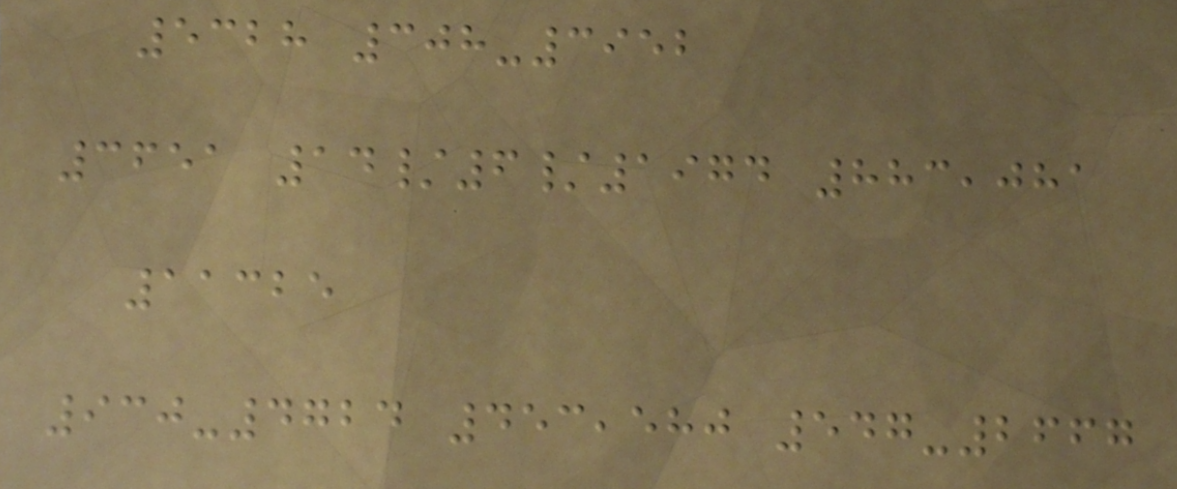5328 308-3952
3651 14/6/1974 883,081
11325
930-4724 453,580 547-2667
